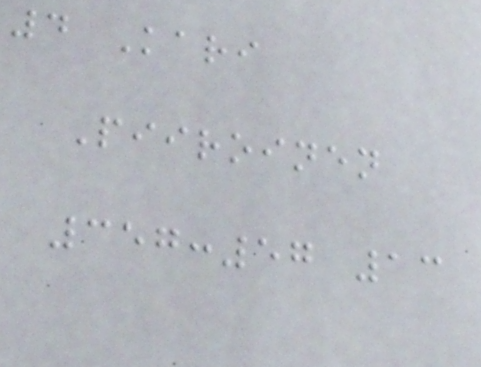4 Kari
Piiroinen
357:57 13
